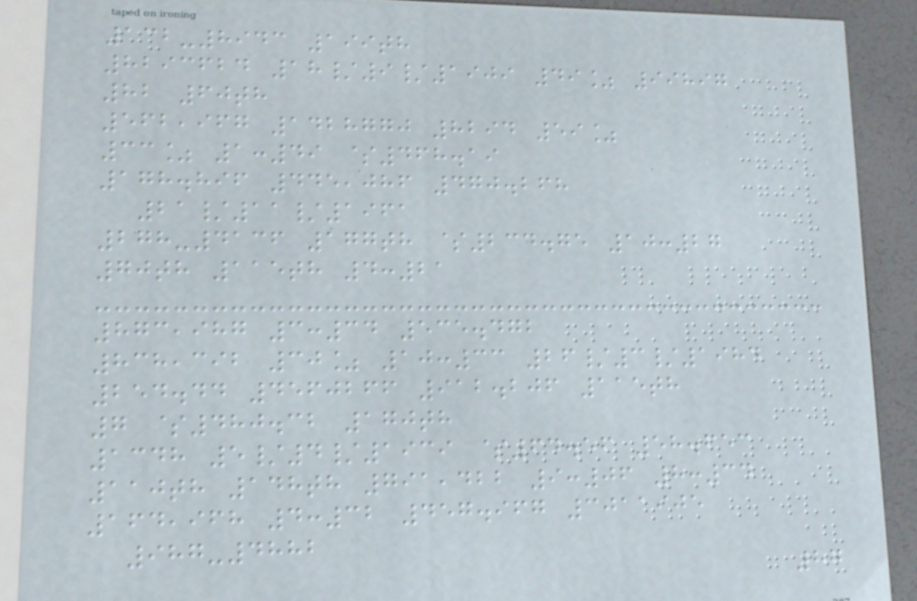132-8943 199th
8293624 18/9/1909 49% 99897
82 60th
562,967 1428770 8294 59%
33% 1:49 $468.19
178.896 445,086 470.268
21/11/1961
278-4136 177th $234.75 10:27
70th 115th 4:21
873,987 3:34 535.472
838,392 30% 10:33 26/3/1984
254.44 4560266 912.206 115th
7 $480.32 170th
1348 5/4/1939 $64.56 58.653
110th 148th 791,422 9:06 8:34
164,968 4:32 457.967 3011905
987-4882
87
